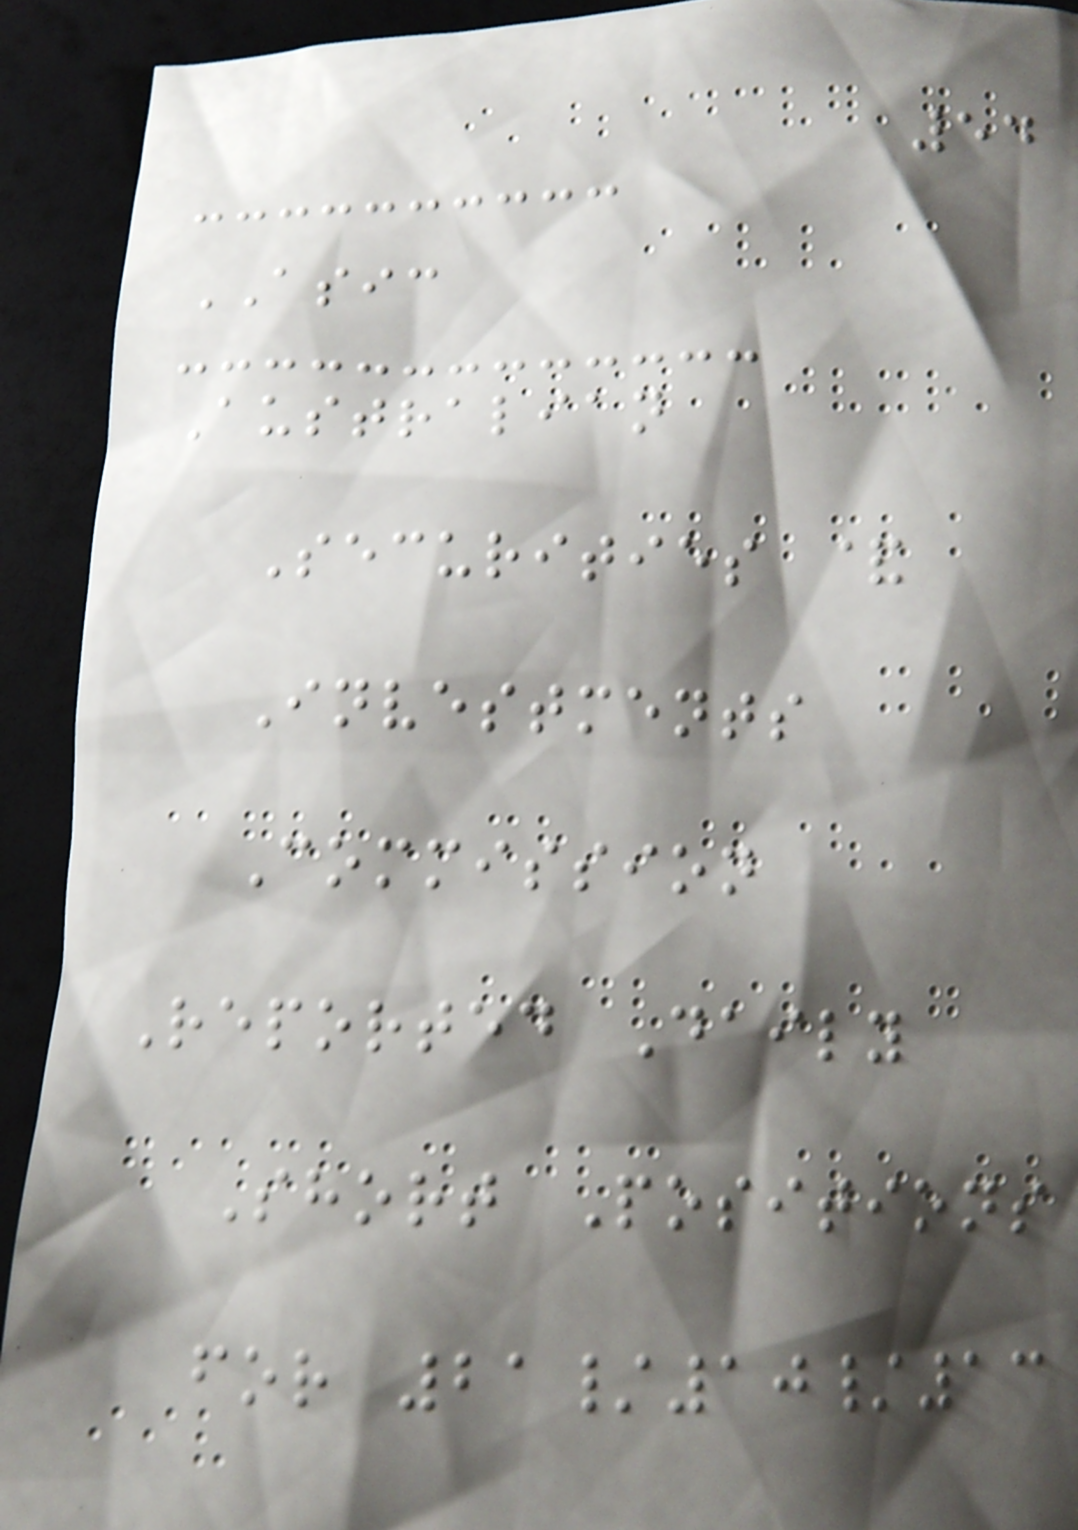54
ASIC
Australian
Securities &
Investments
Commission
Reported Daily
Short Positions
for 21/10/13
